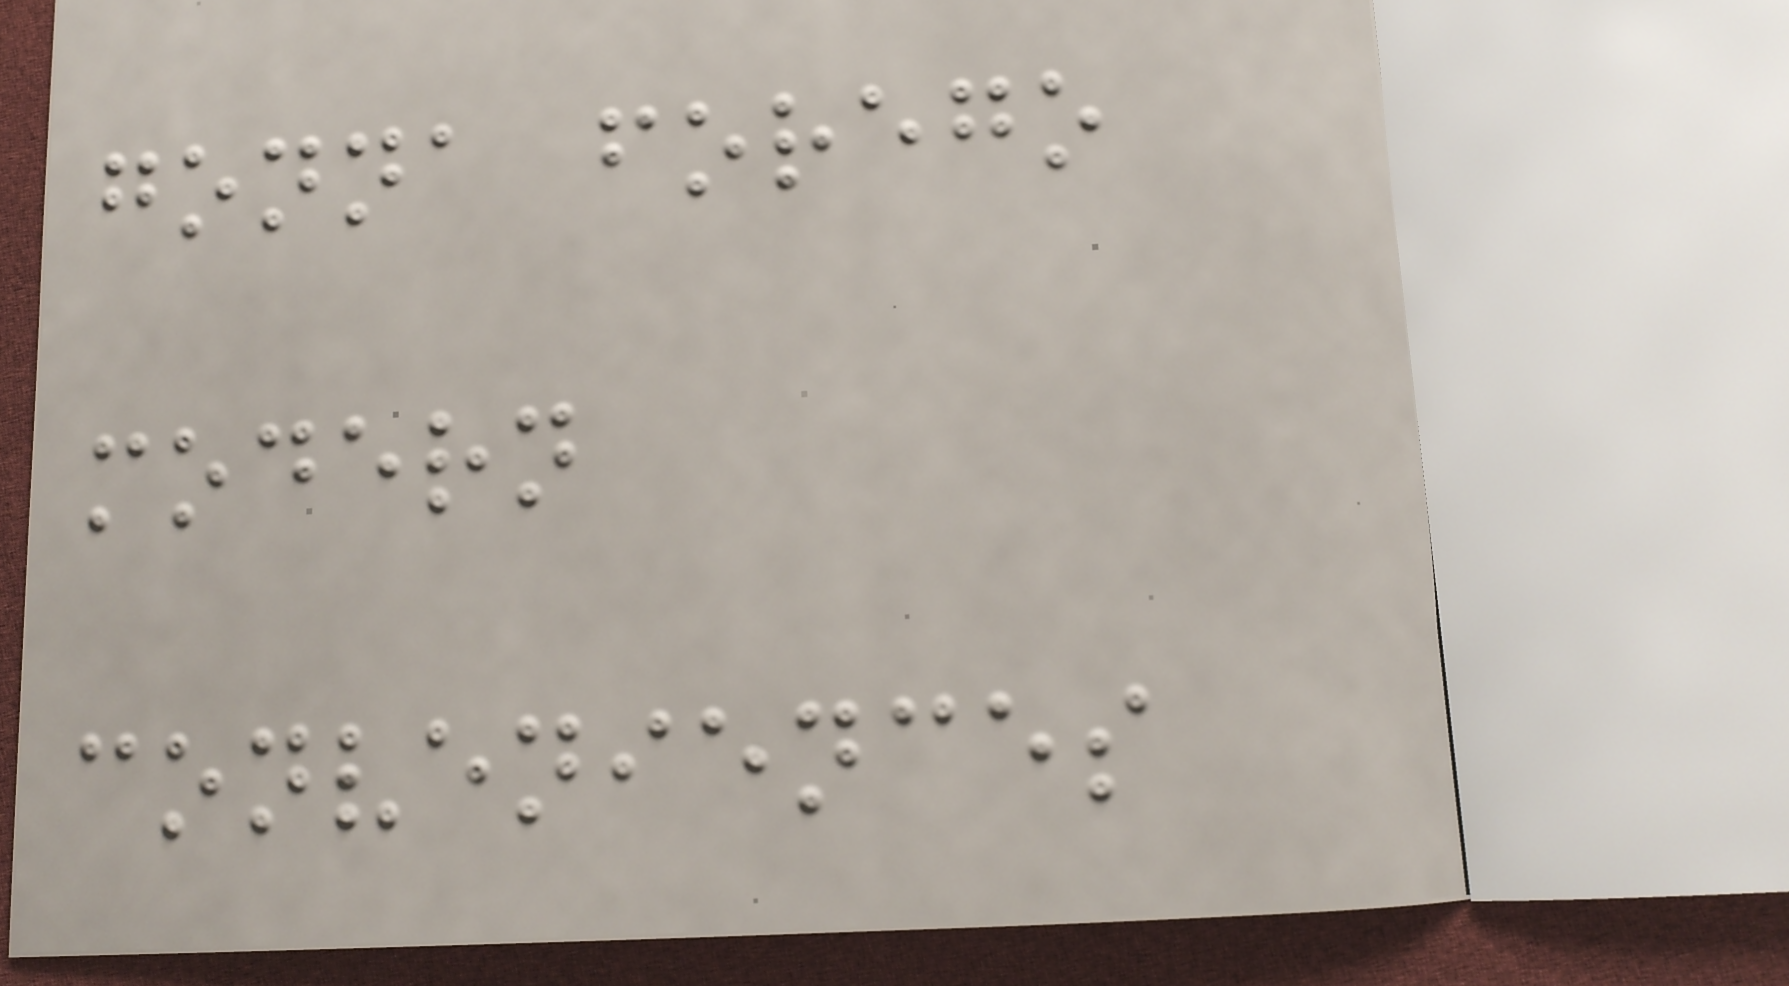gonna forego
modern
conveniences
